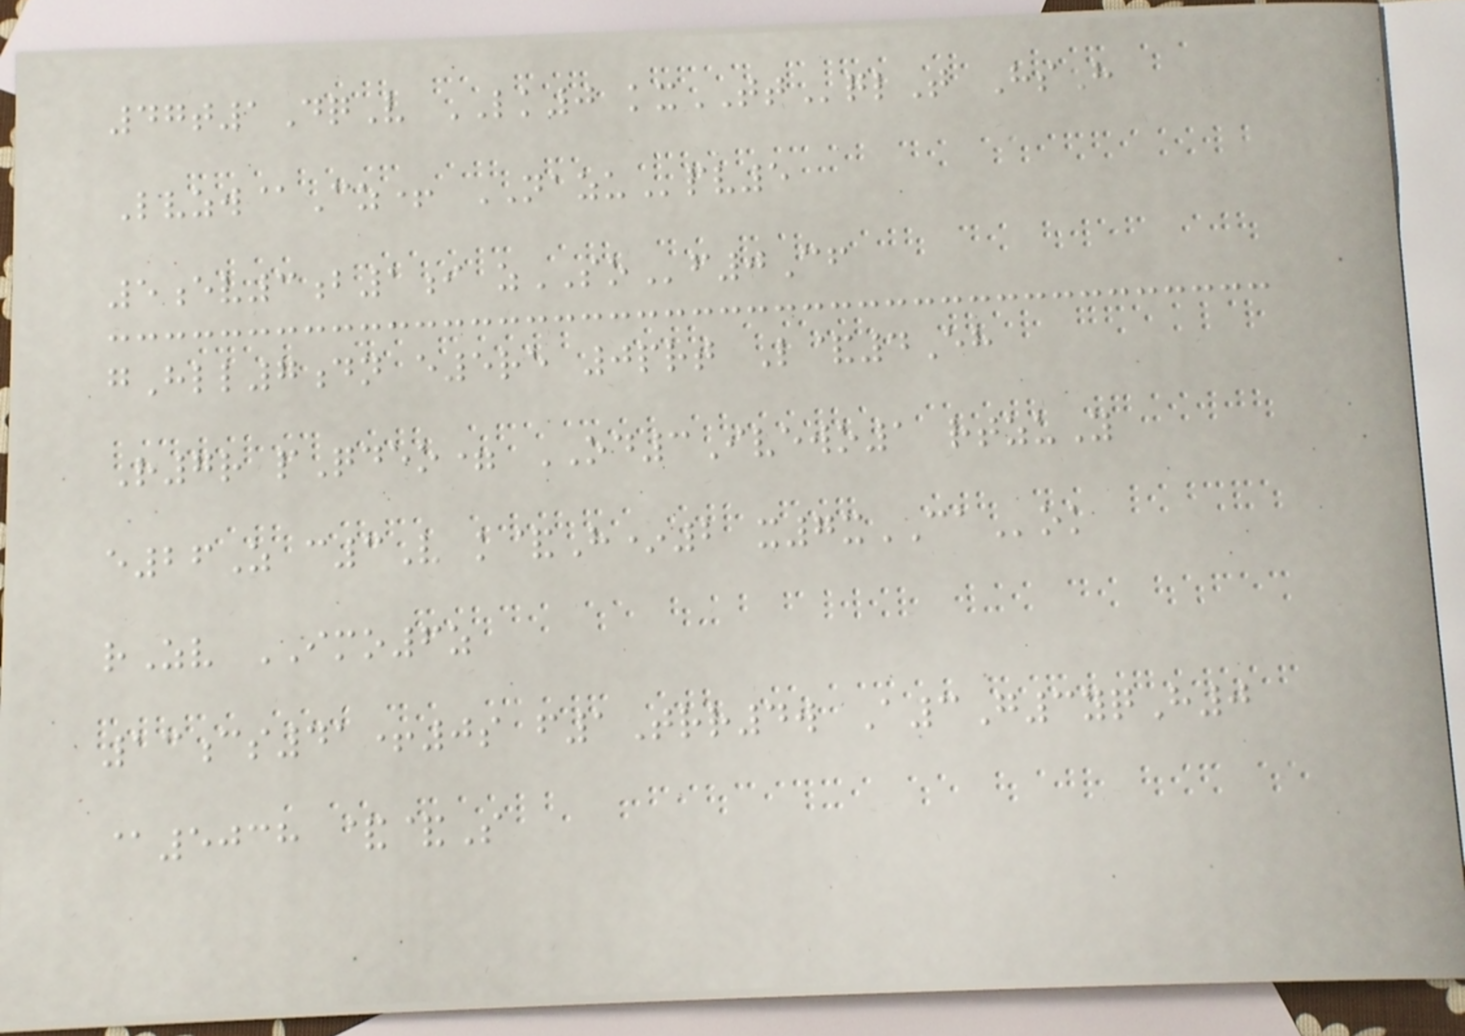47t1DqV LK0 kxTTqlT HsH
Lvzw@Cz+ NAZUpv5
5ev3b1i zSOf0Cf
gHll7dn e5re 0prt L&4Eh
R7r pQdeo= OD3Ivewo1 rtzuY
e26Z c3V k&H*2 x7xCAok
rZv IMO6z
13cs41+0s f1Trr4w A3G3yqH0
@5038 &&S
